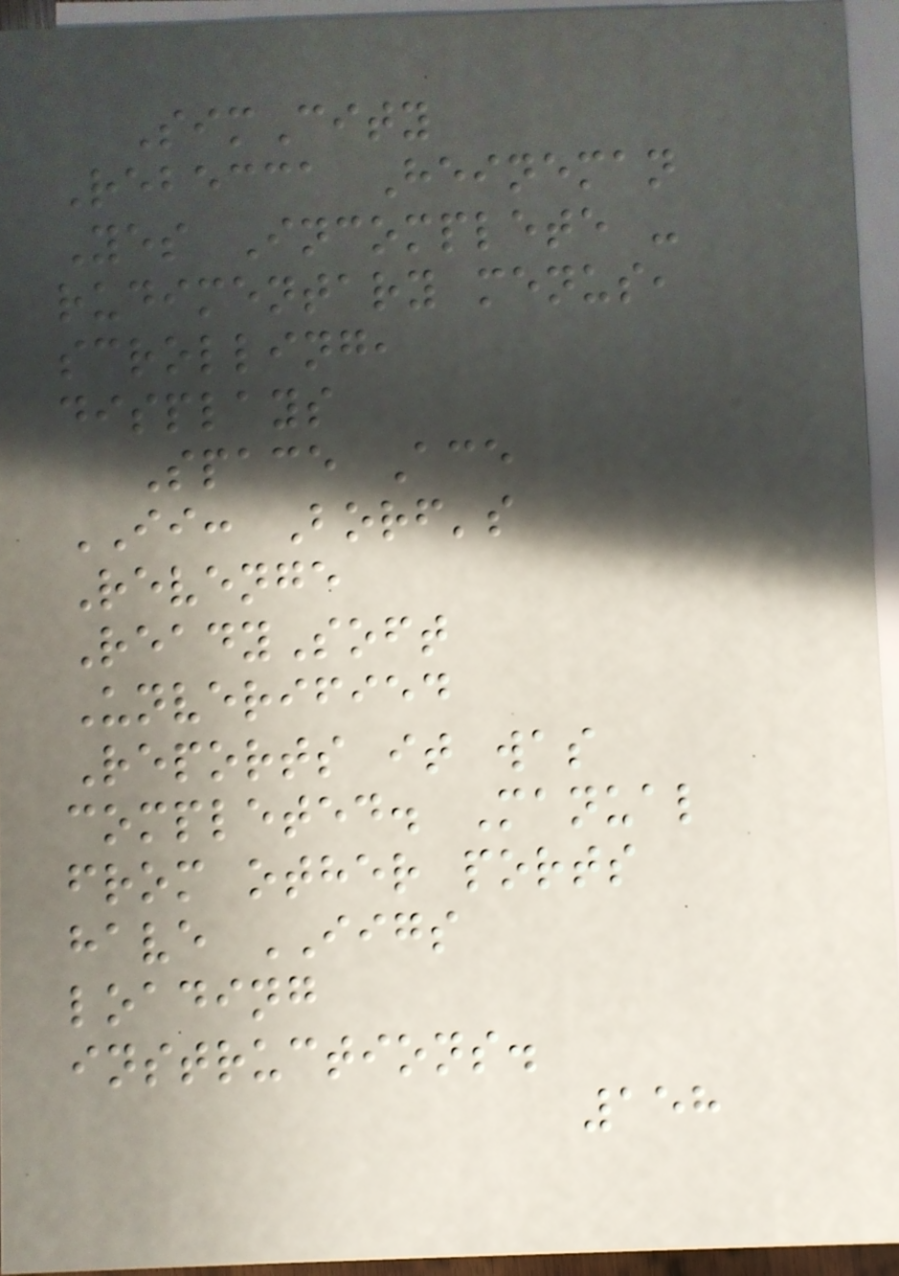SimCity
Rebecca Heineman
Yes Incomplete -
rudimentary menus,
scrolling,
displays
Space Ace
II: Borf's
Revenge
ReadySoft
Unverified
Reports it was
completed. Manual
from other ports
have IIGS
loading
instructions.
158
